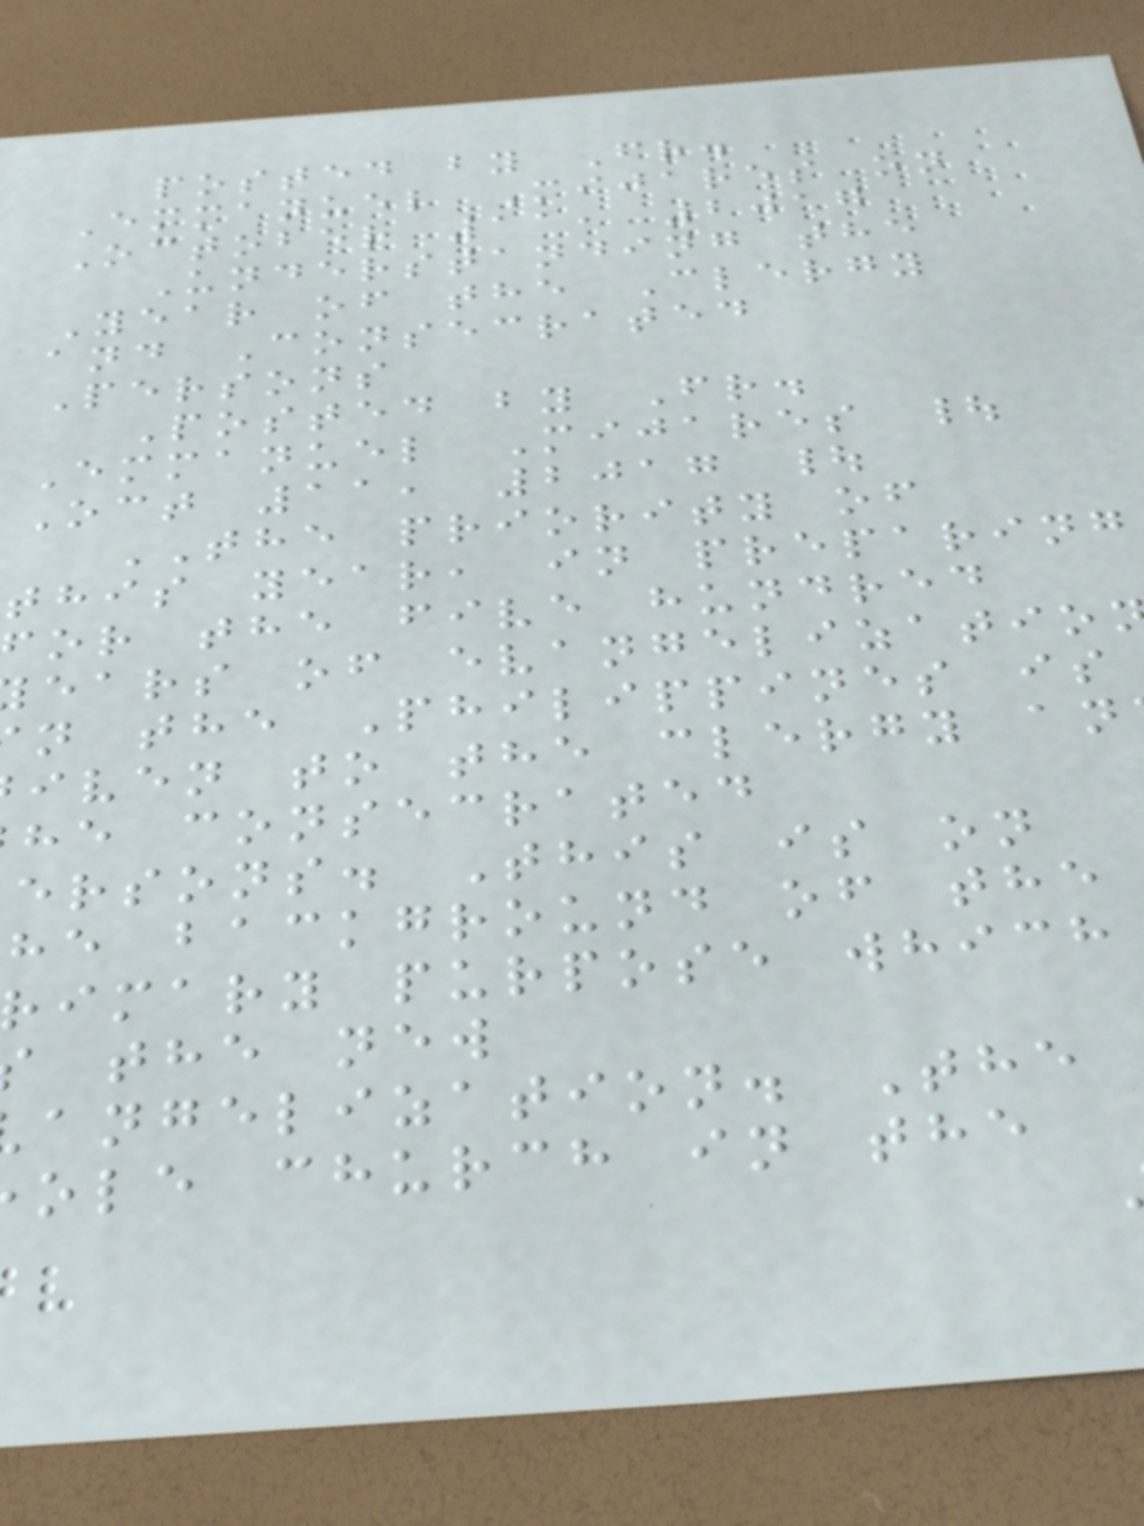posted by Fr.
Emmanuel Mijares on
October 11, 2017
Understanding the
Year of the Clergy
and Consecrated
Persons
Posted by Fr.
Emmanuel Mijares |
Oct 11, 2017 |
THE priority of
this year, in preparing
or the five hundred
ears of evangelizatio
n the Philippines is
iven to the clergy an
he consecrated
ersons. This is on
he background of the
rimary purpose which
the new
angelization. The
ole church in the
